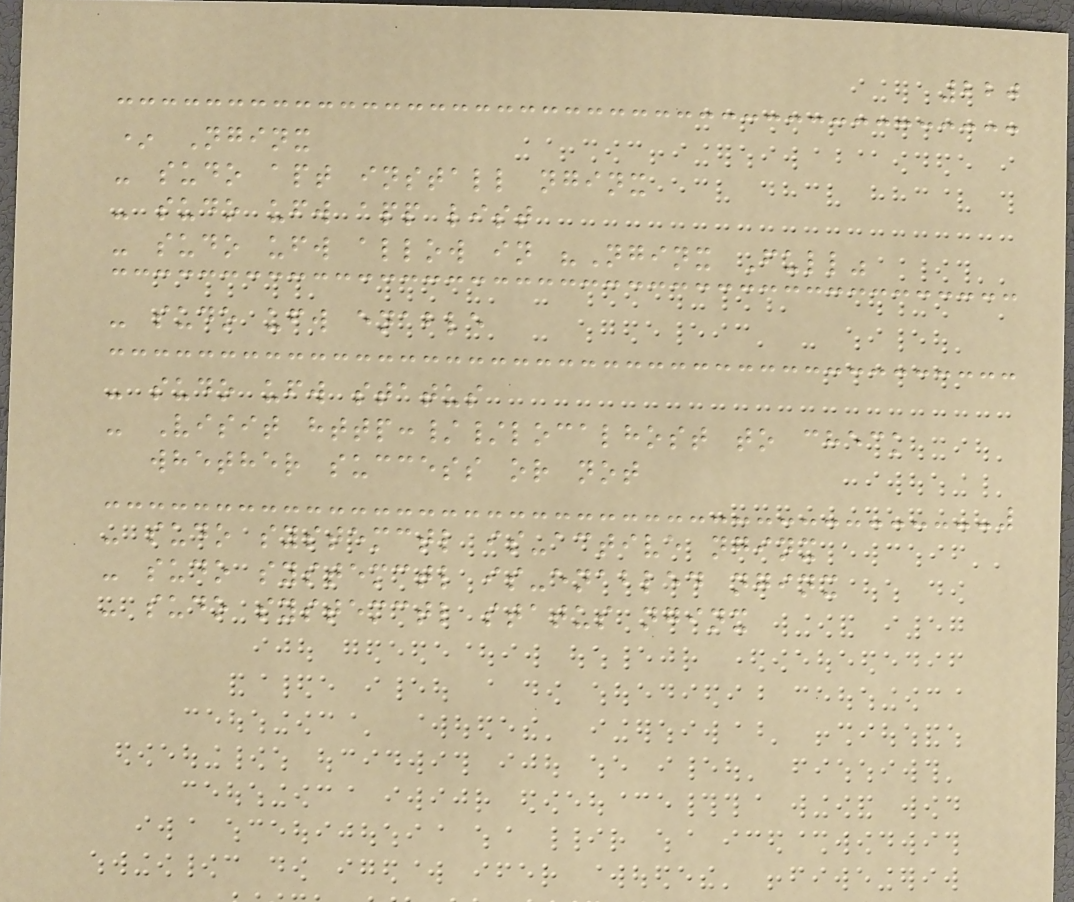220
* Nginx
- sudo apt install nginx
- sudo ufw app list
- sudo ufw allow in "Nginx Full"
- sudo ufw enable
- sudo ufw status
- Visit http://localhost to check
whether success or not
- sudo systemctl is-active nginx
- sudo systemctl is-enabled nginx
- sudo systemctl status nginx
